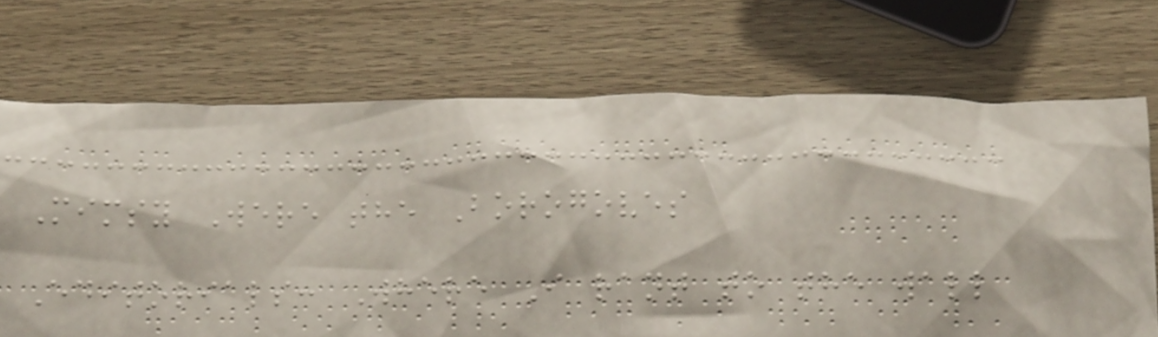Mimsy Were the Borogoves
Editorials: Where I rant to the wall
